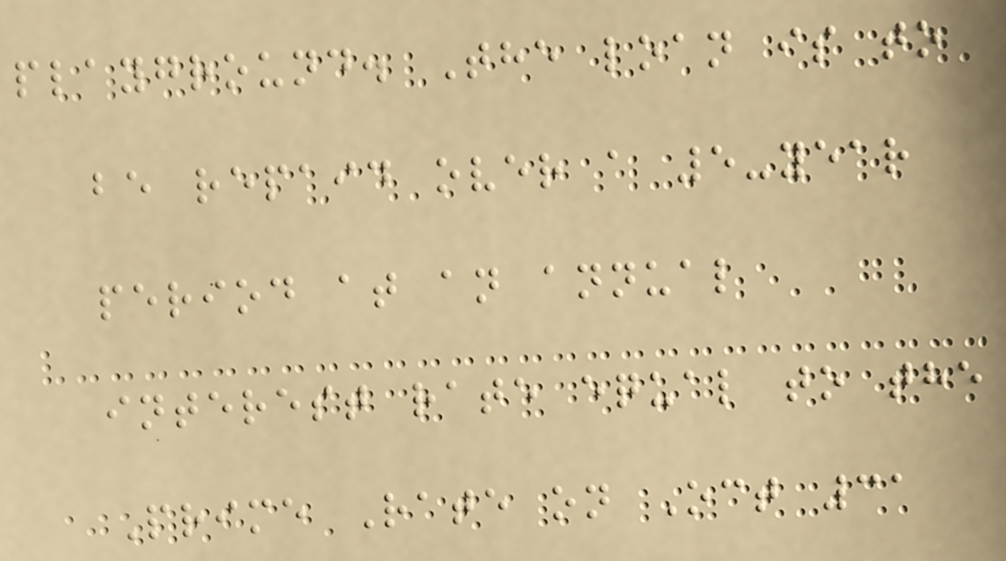playground. The loan is to
be repaid over a 5-year
period at an annual
interest rate equal to the
Prime Rate on Oct 31
